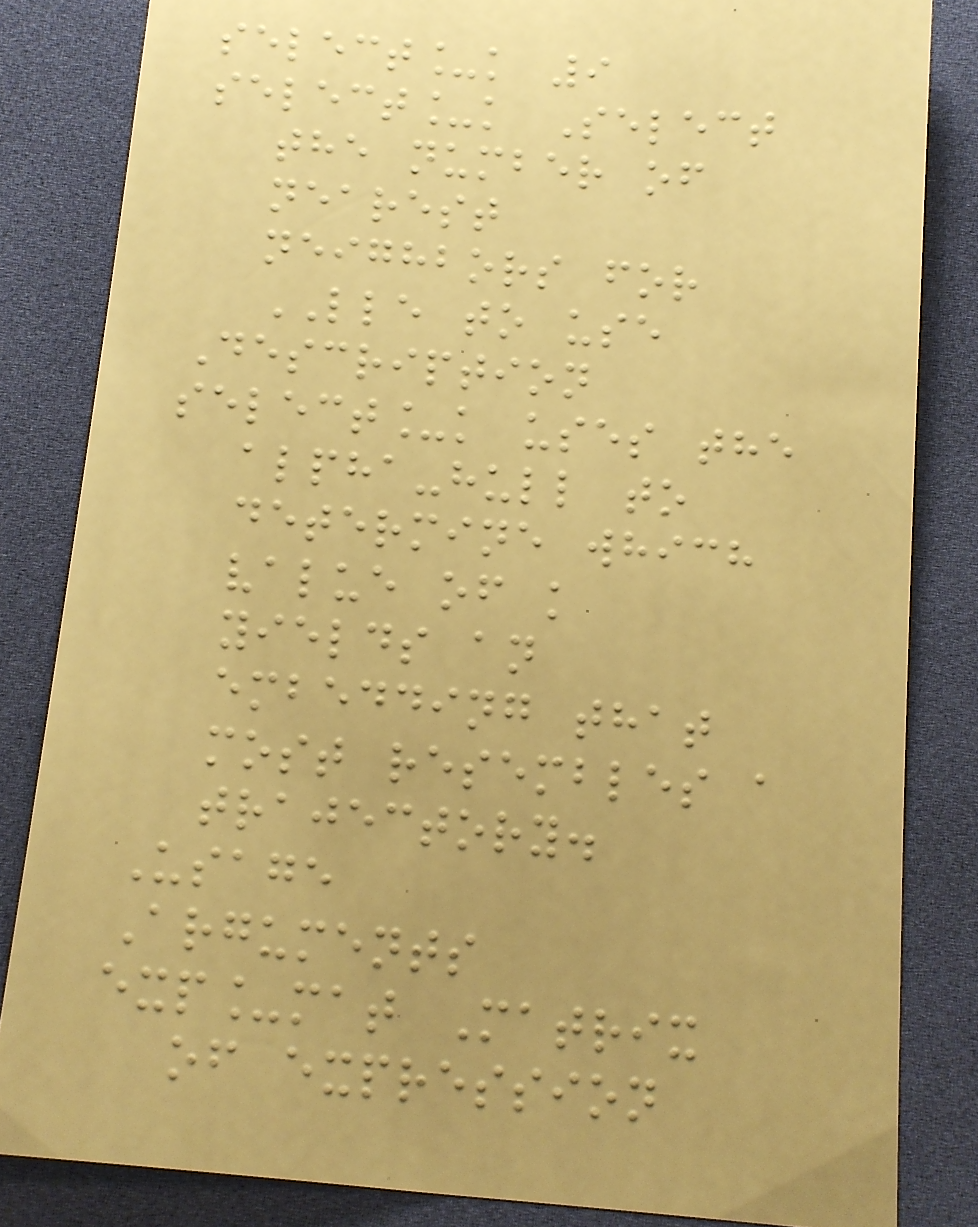select_k 9
select_k Select
the number of
nearest
neighbors for
LLE to use
Description
select_k uses the
alpha-hull to
determine which
value of k
yields an
embedding that
most resembles a
trajectory.
Usage
Arguments
exp_mat Matrix
of expression
